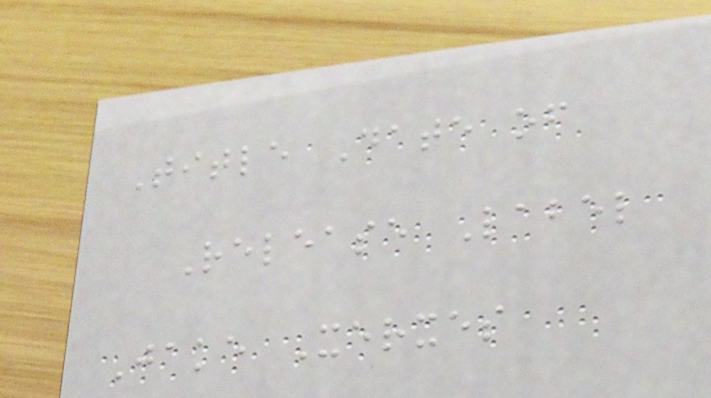Title Date of
Release Label
Jake Xerxes
